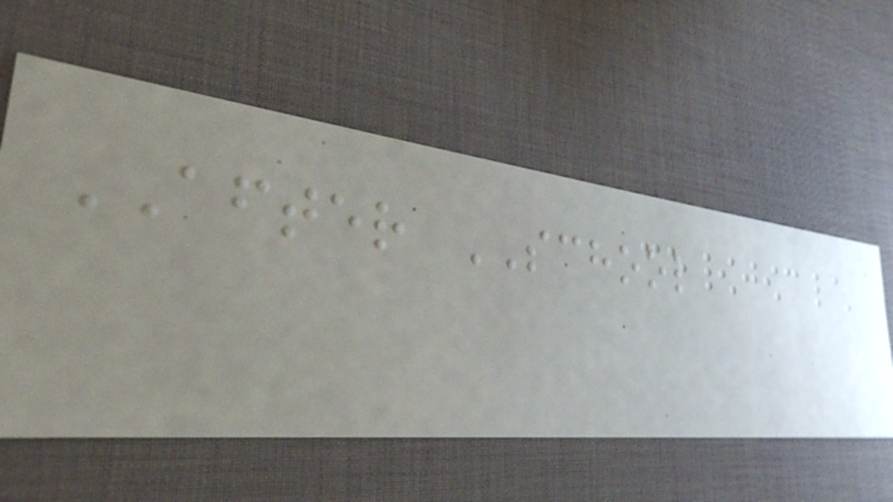AFTER SCHOOL
